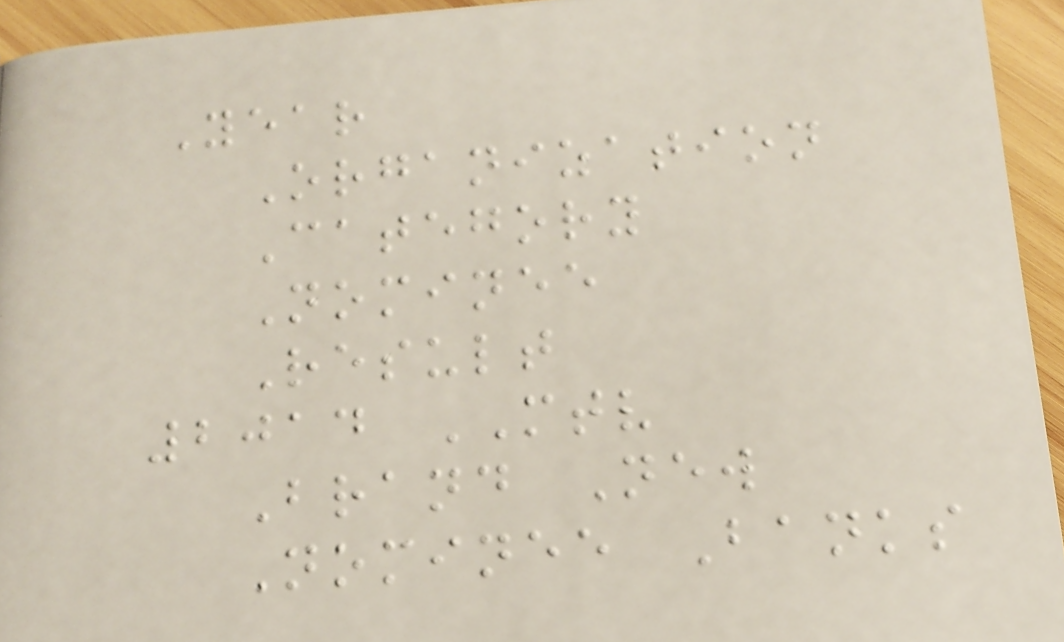Year
Organization
Category
Nominee
Result
2014 MTV
Brand New
Nominee Banks
